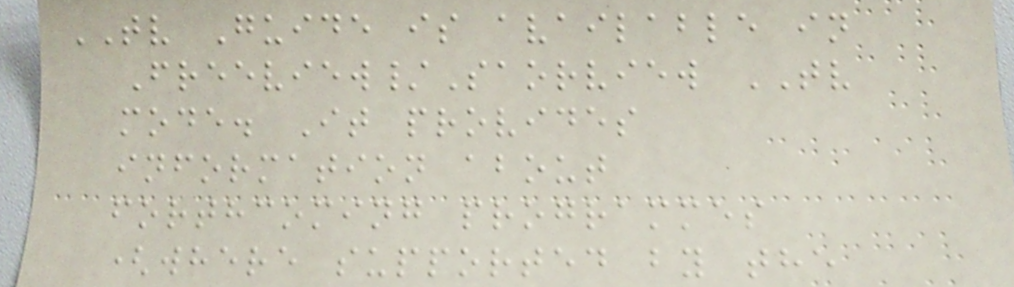TV Guide is available in
Freeview/Saorview TV
mode. It provides
information about
forthcoming programmes
(where supported by the
